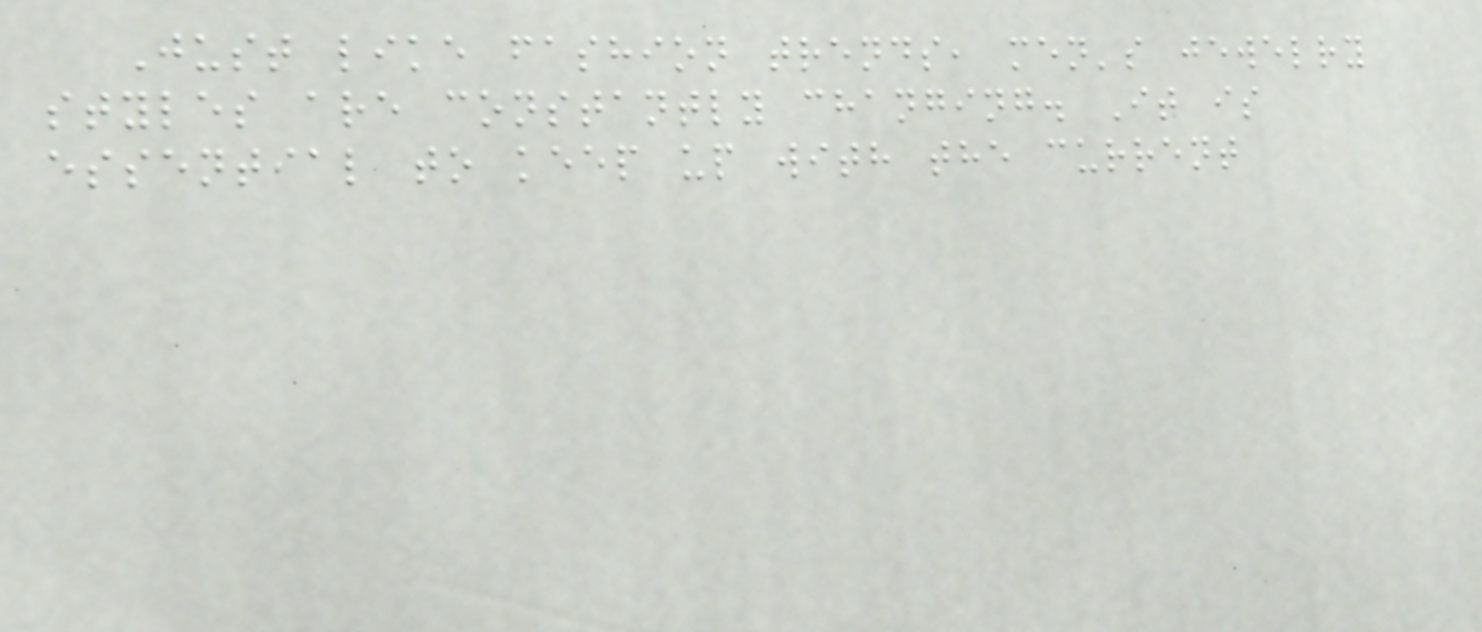Just like fashion trends, men's jewelry
styles are constantly changing. It is
essential to keep up with the current
